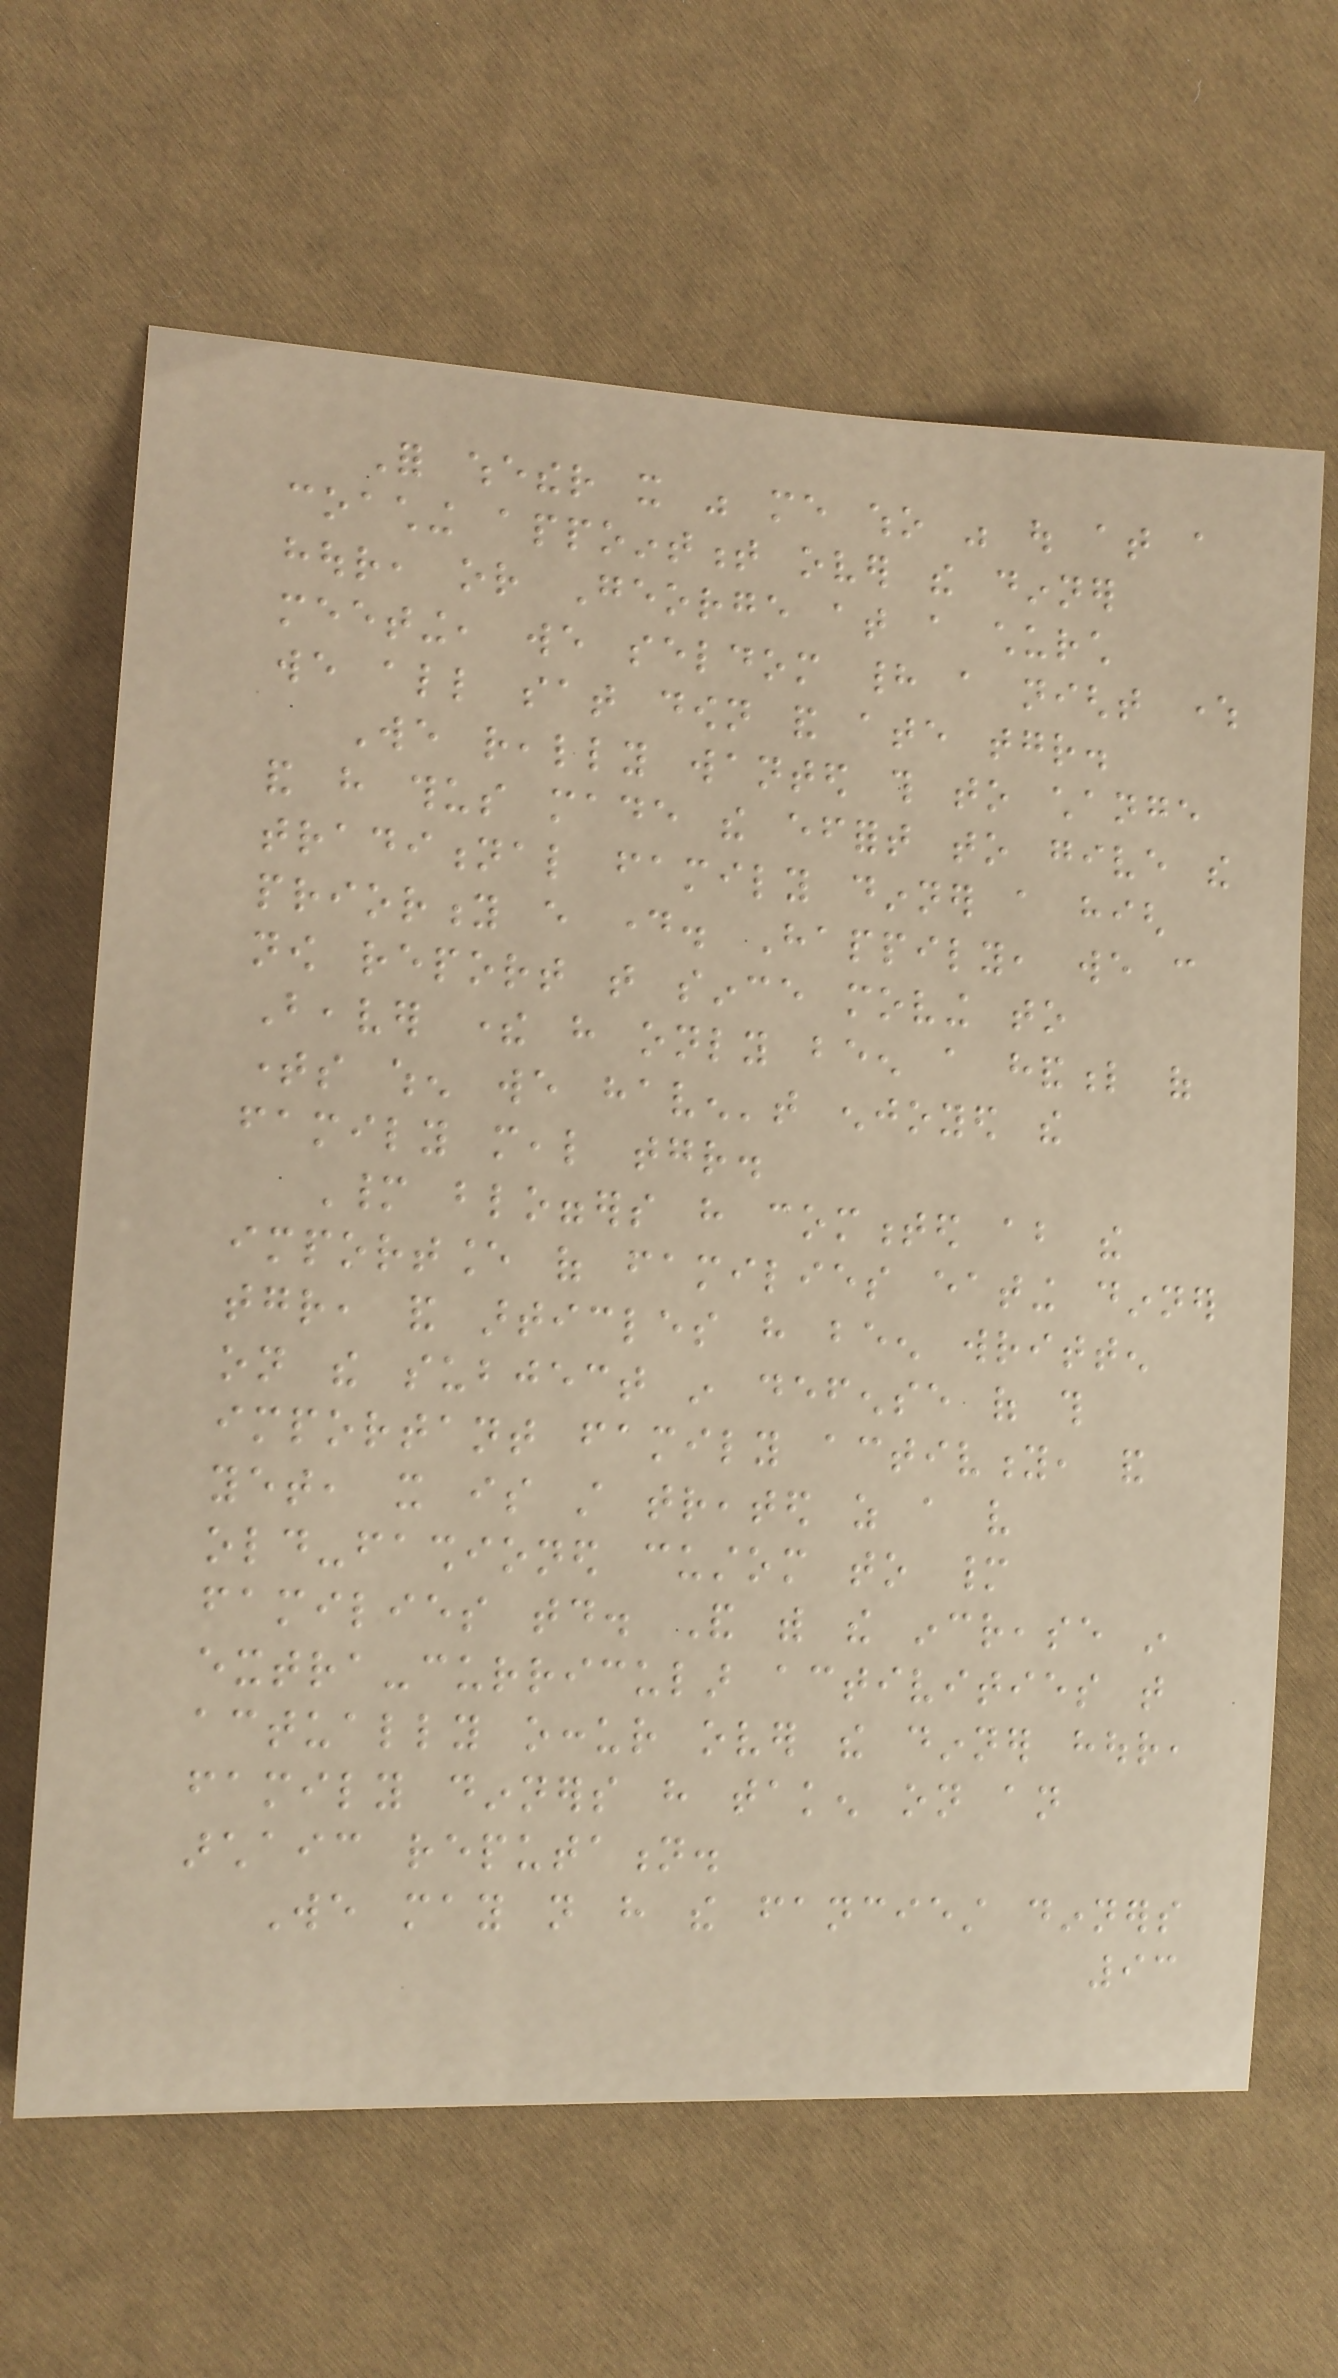For whether it was me who was out at a
coaching appointment over the dinner
hour, or George at a church
meeting, we seldom had a night where
we all sat down and ate together.
We really wanted this to change
and have thus made the effort to give the
traditional family dinner a high
priority every day. Happily, we can
now report that since moving to
Beaver there have only been a handful of
times when we haven't enjoyed the
family meal together.
Many bloggers have commented about the
importance of families eating dinner
together, and articles have been written
on the subject in defense of this
important family activity, and
yet, it is still treated as a very
old-fashioned custom to many
families today. And with the increase in
extra-curricular activities that
actually occur over the dinner hour,
family dinners have taken on an
archaic reputation.
We may not have the fanciest dinners
93
